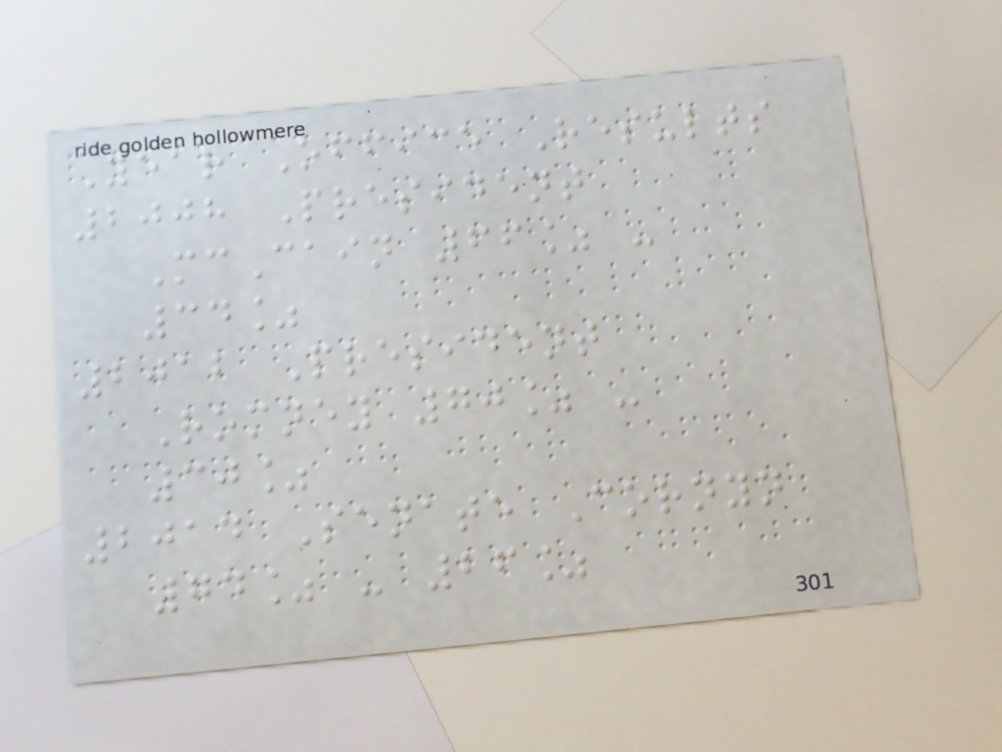Year Office Results
2008 President
McCain 66% -
34%
2012 President
Romney 70% -
30%
2014 Senate Cornyn
74% - 26%
